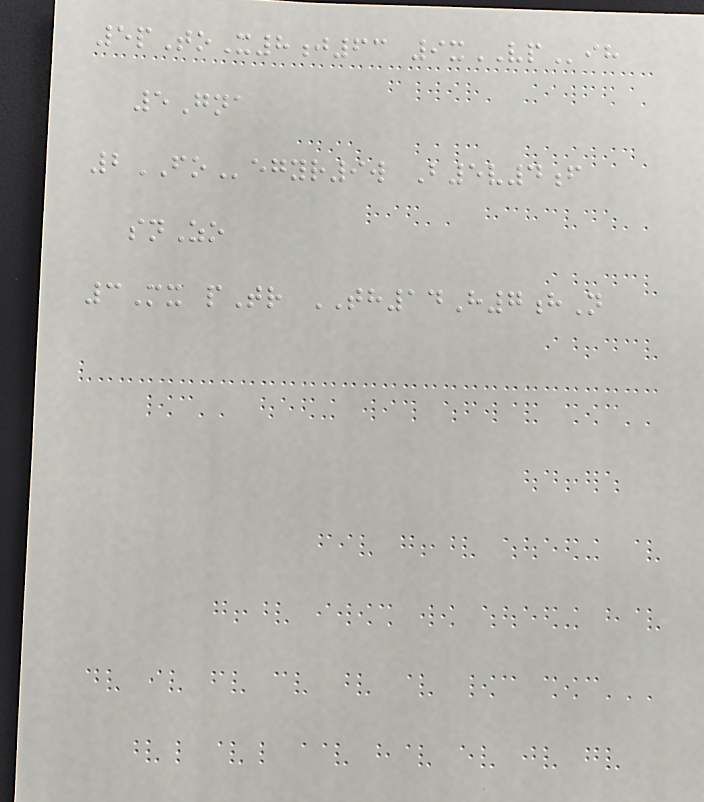5pToX8j63 9xVPih
5Gna
2FOegyr9w B5v4f
snZo
3Mx pTr TH14H7hN
